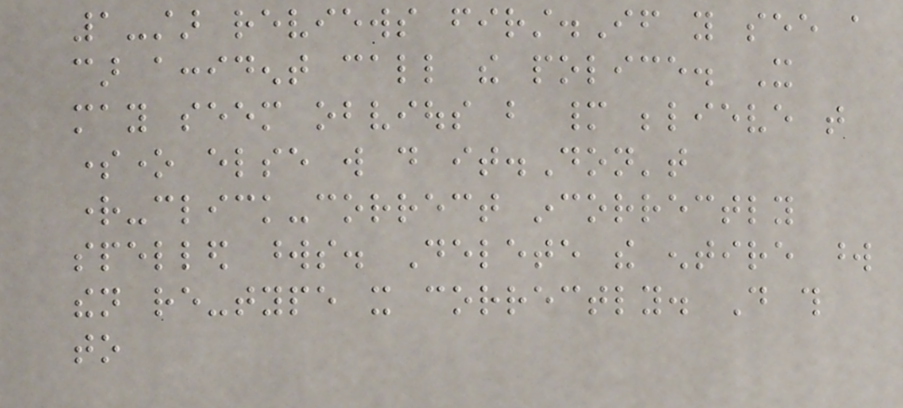1-star reviews first.If you see a
car accident call the police. It
may seem obvious but many believe that
someone else will do it.Don't
right-click-correct incorrectly
spelled words. Delete the entire word
then re-type it correctly. Do this
to
